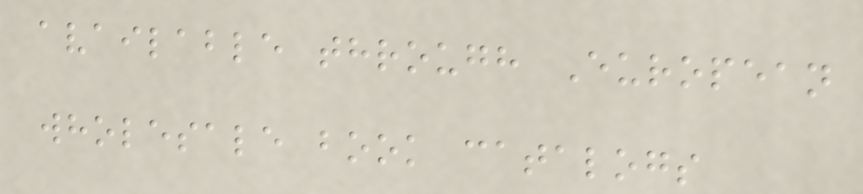available through European
wholesale book catalogs
